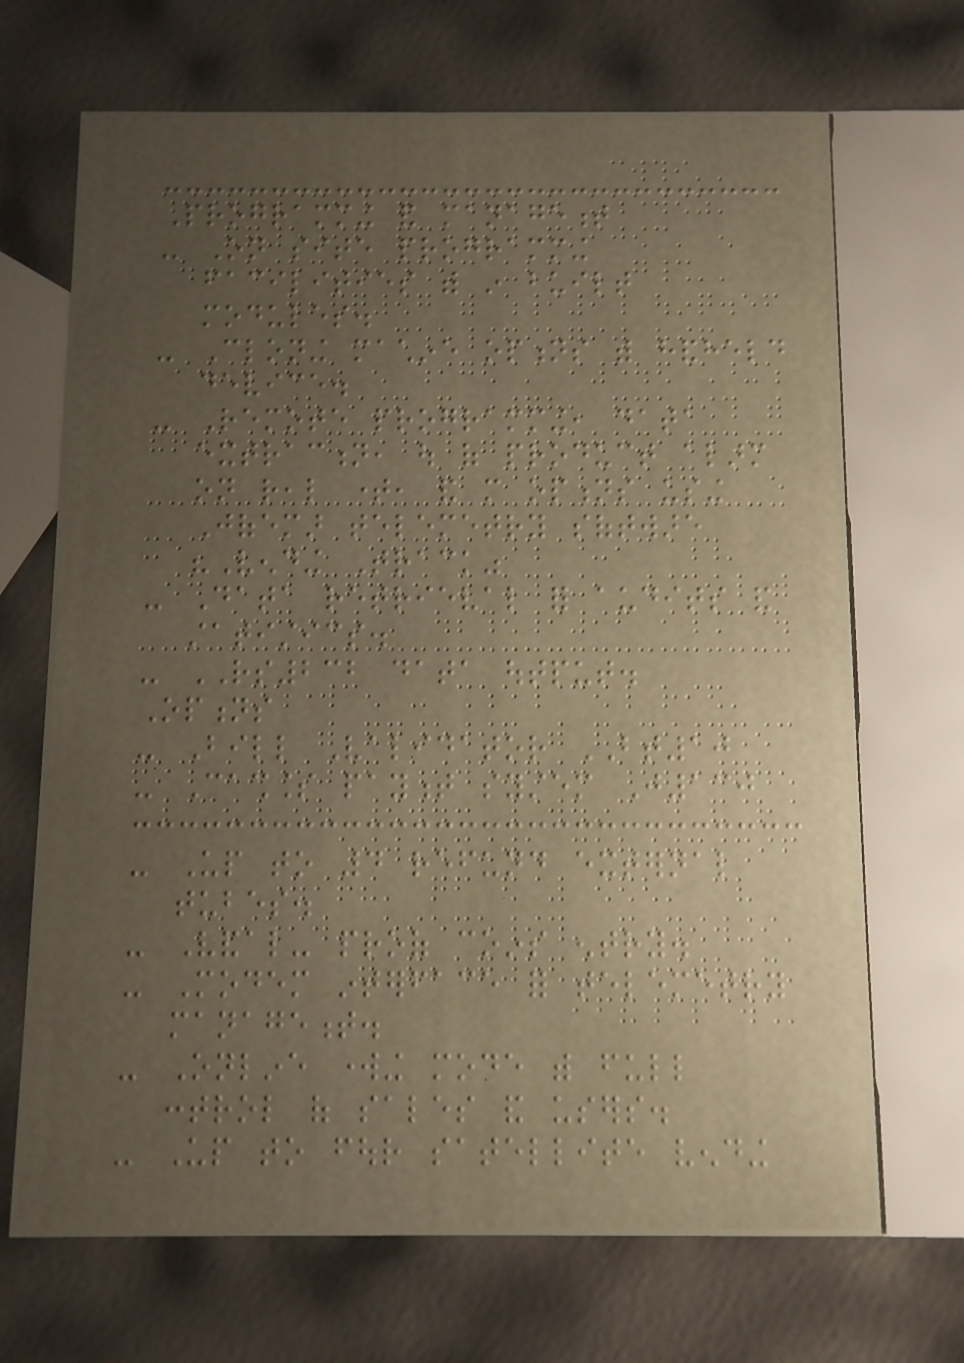Programming and management
- On site programming
facilities with in built
modules.
- Cloning machine options with handheld
device.
- Remote programming, data
extraction, out of product alarm
on real time, and more options using
Jofemar telemetry software
"Vending Track"
- Data retrieval for audits and
statistics.
- RS232 data output.
Options
- Bill Validator BT10
- Cashless payment system J130
- Up to 4 refund external
tubes.
- Vandal- proof coins entry.
- Modem interface for telemetry
management.
- Online working mode with full
control of sales and users.
- Up to four satellite vending
